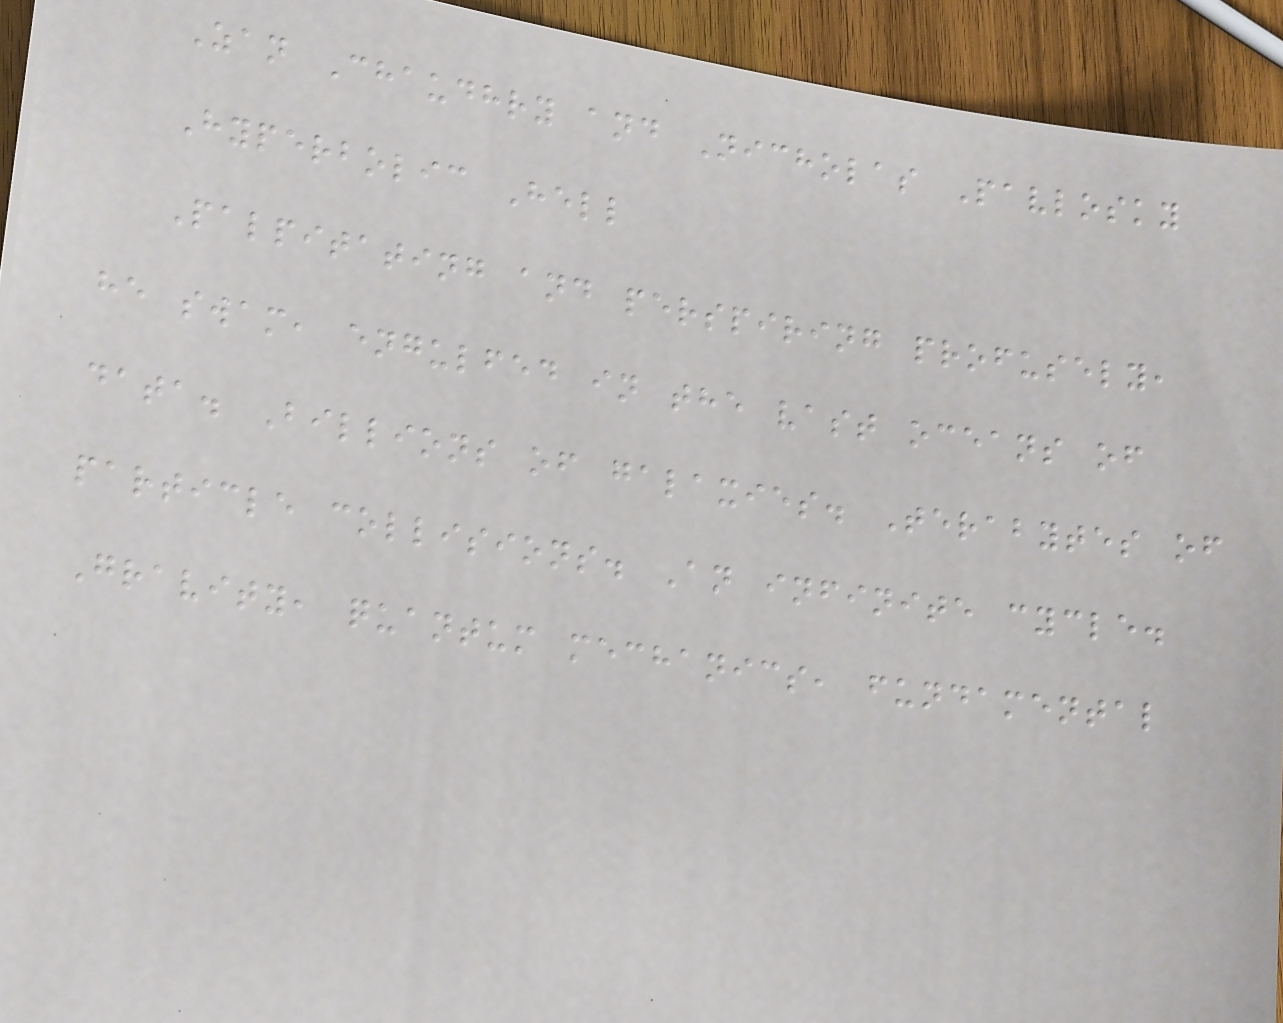Zan Chaudhry and Nicholas Pavlosky
Hyperbolic Hell
Palpitating and perspiring profusely,
he swam, engulfed in the vast oceans of
data. Billions of galaxies. Terabytes of
particle collisions. An infinite cycle.
Gravity, quantum mechanics, fundamental
